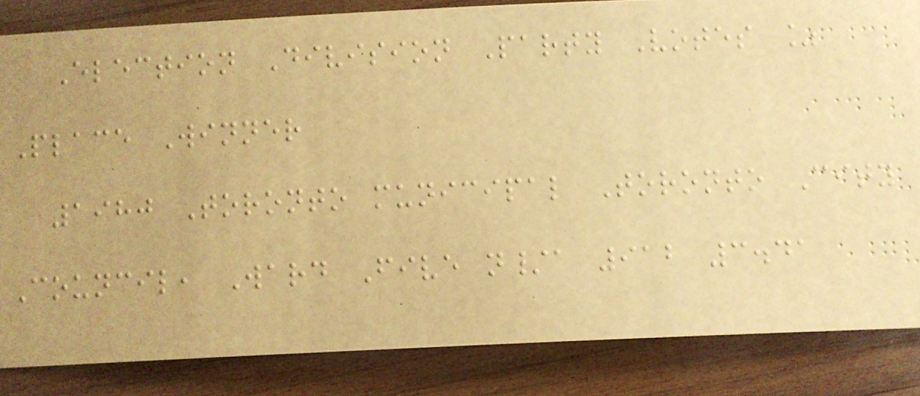Election Division Party Votes %
Place Winner
1980 Toronto municipal Toronto City
Council, Ward Five n/a 912 3.41
